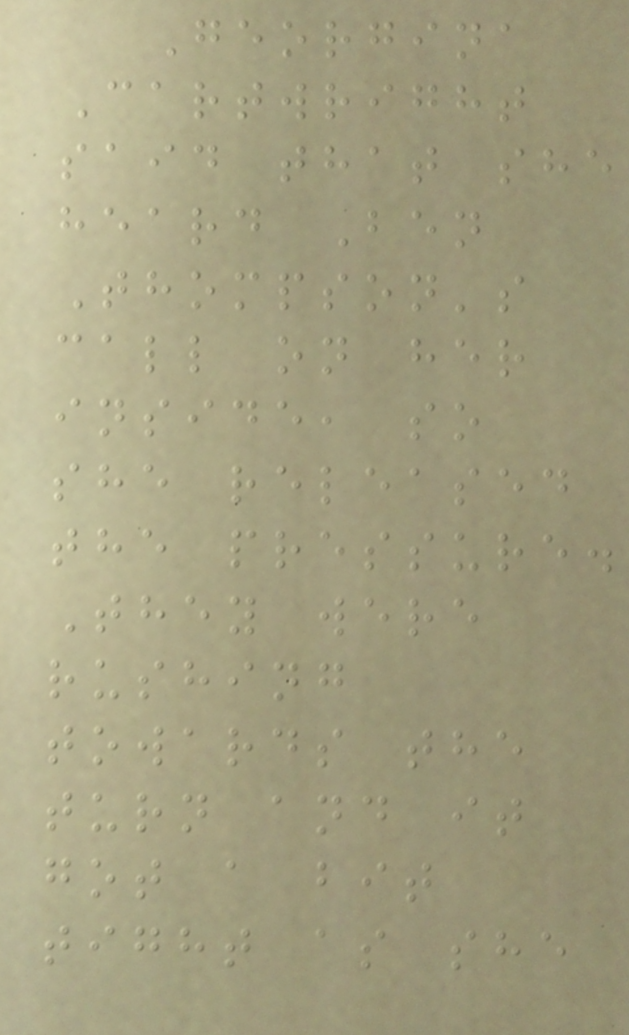Georgina
Cartwright
said that she
heard Ben
Thompson's
call on her
inside, so
she released
the pressure.
They were
rushing
towards the
turn and it
got a bit
tight as she
